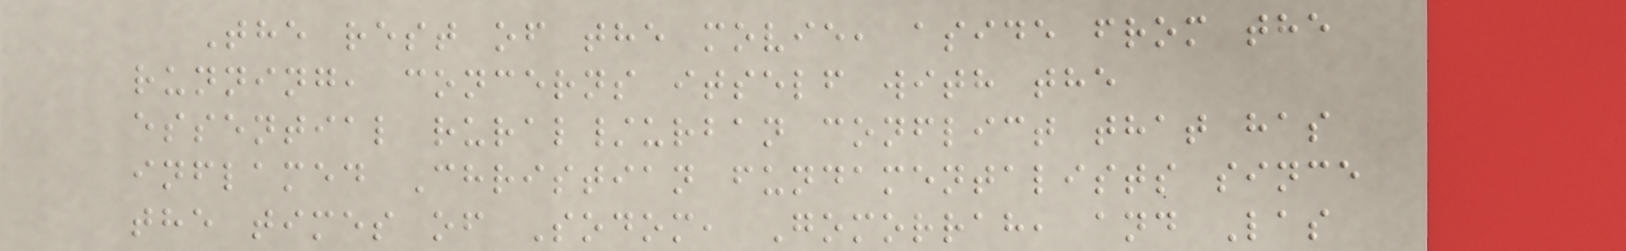The rest of the movie, aside from the
running, concerns itself with the
essential rural/urban conflict that has
inflamed Christian fundamentalists since
the times of Sodom, Gomorrah, and Las
